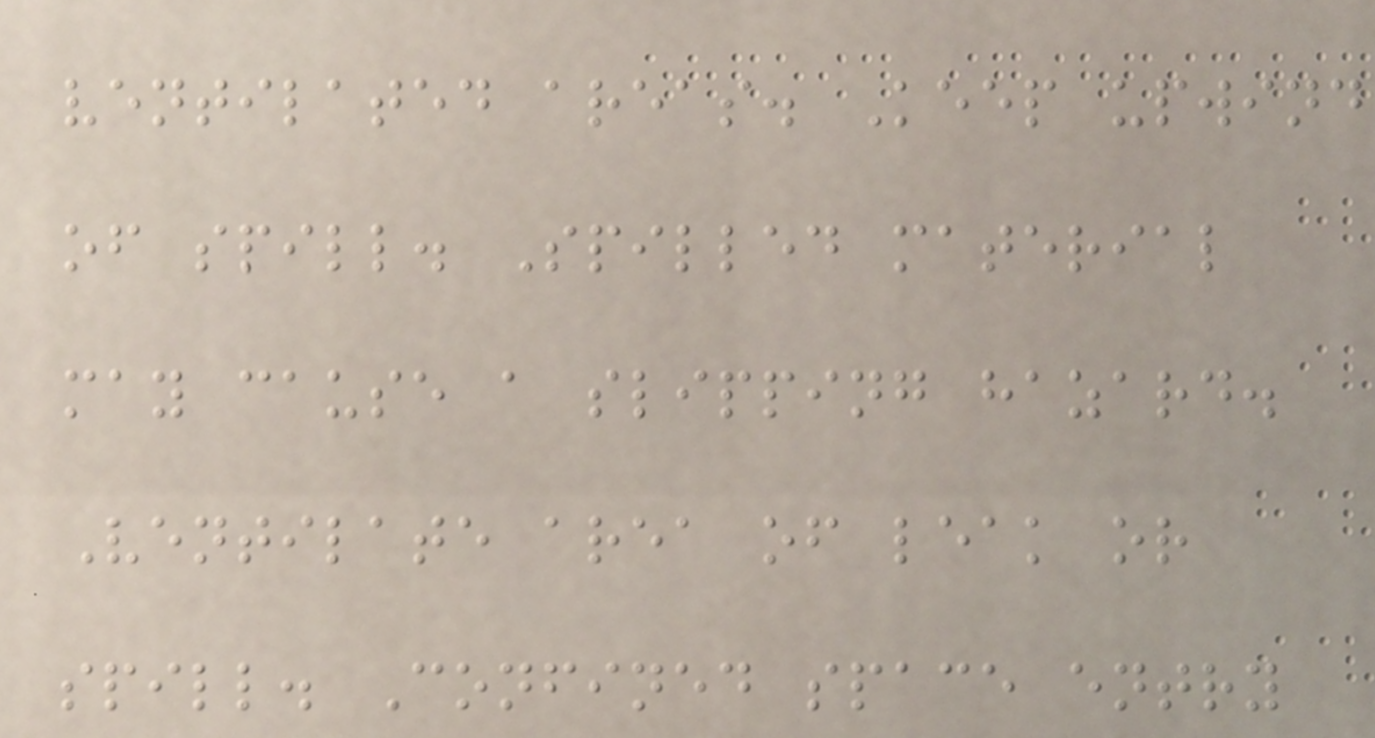ventilated areas. Keep upwind
of spill. Spilled material
may cause a slipping hazard.
Ventilate area of leak or
spill. Confined space entry
